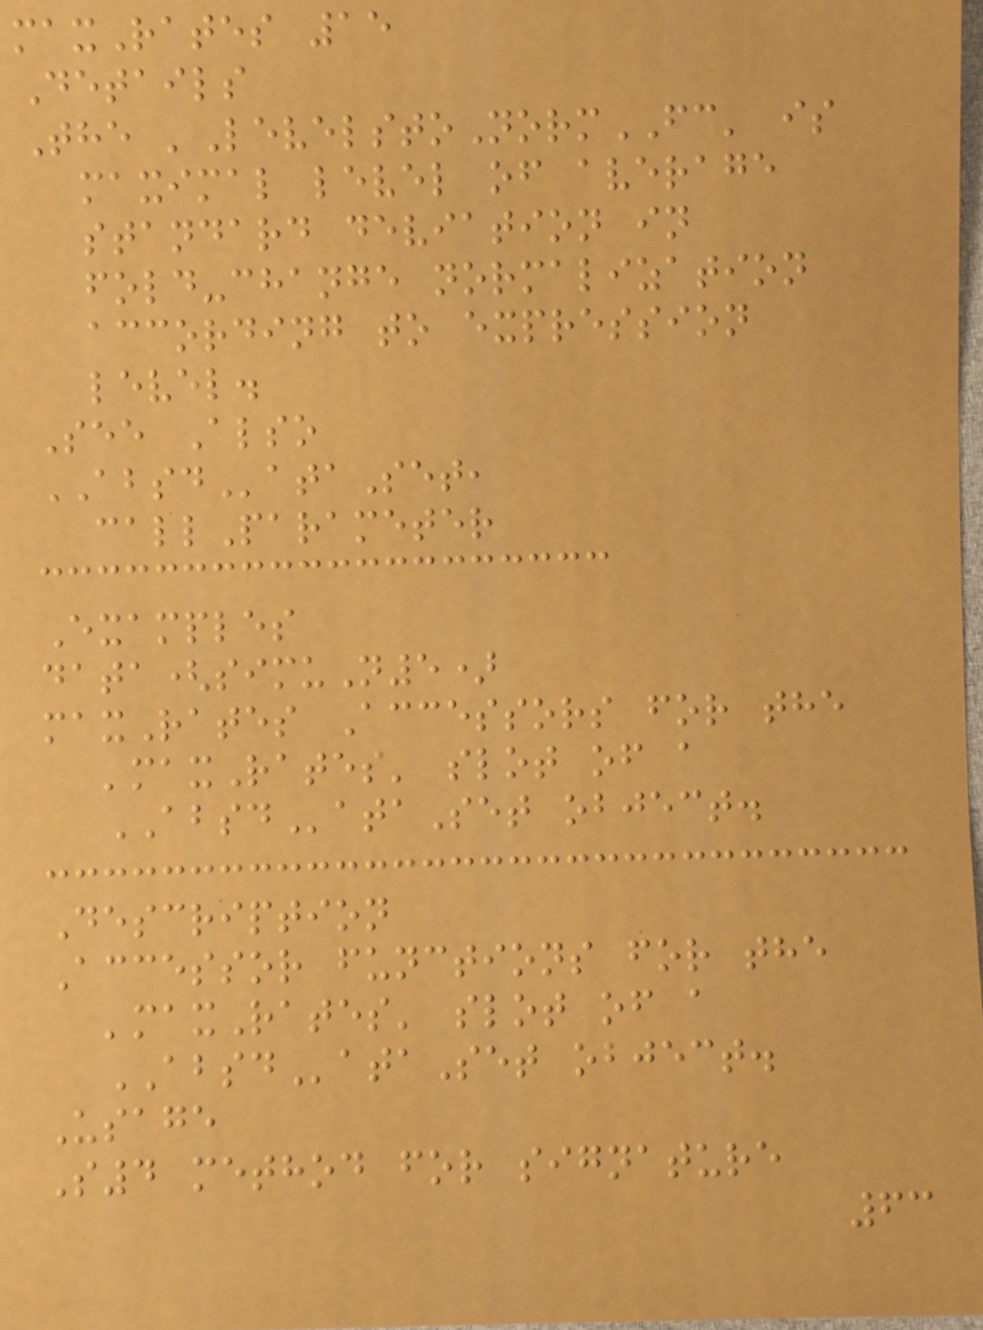maxRates 15
Details
The 'LevelstoNormFC' is
maximal level of average
standard deviation in
fold-change normalization
according to expression
level.
See Also
ABSDataSet,
callParameter
Examples
data(simuN5)
maxRates Accessors for the
'maxRates' slot of a
ABSDataSet object.
Description
Accessor functions for the
'maxRates' slot of a
ABSDataSet object.
Usage
S4 method for signature
63
